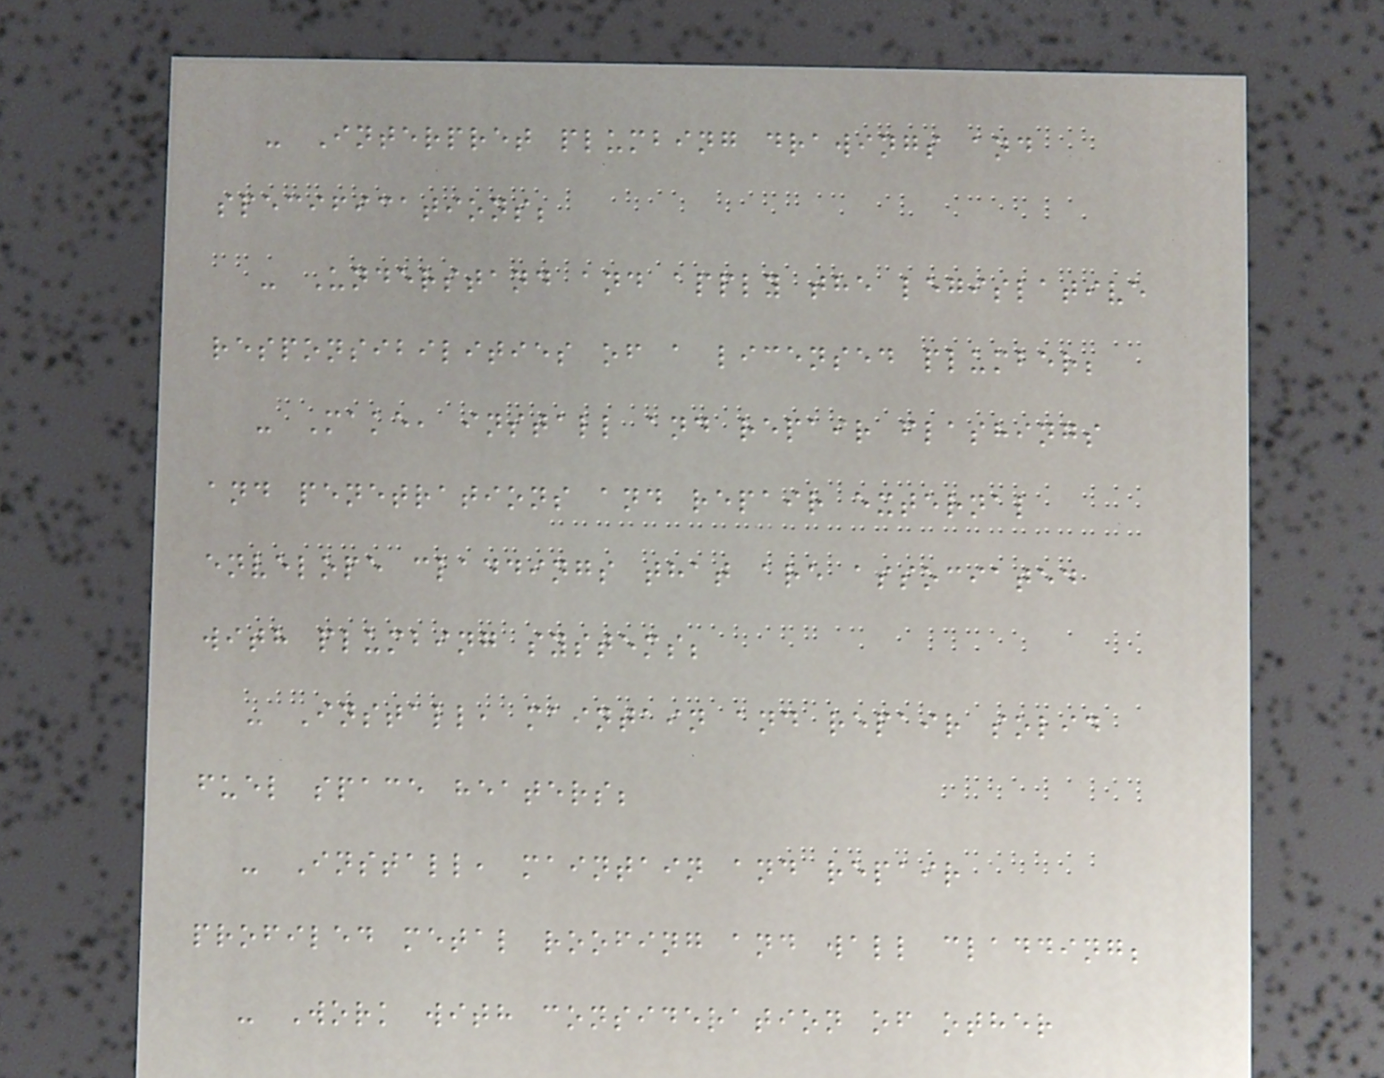- Interpret plumbing drawings and
specifications;
- Understand and apply the legislative
responsibilities of a licensed plumber;
- Make, install and repair flashings
and penetrations and repair external
envelope claddings that are associated
with plumbing systems;
- Install, maintain and repair solid
fuel space heaters;
- Install, maintain and repair
profiled metal roofing and wall cladding;
- Work with consideration of other
